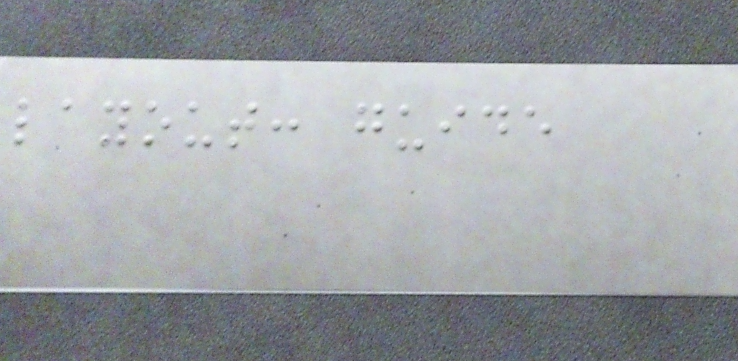layout: guide
